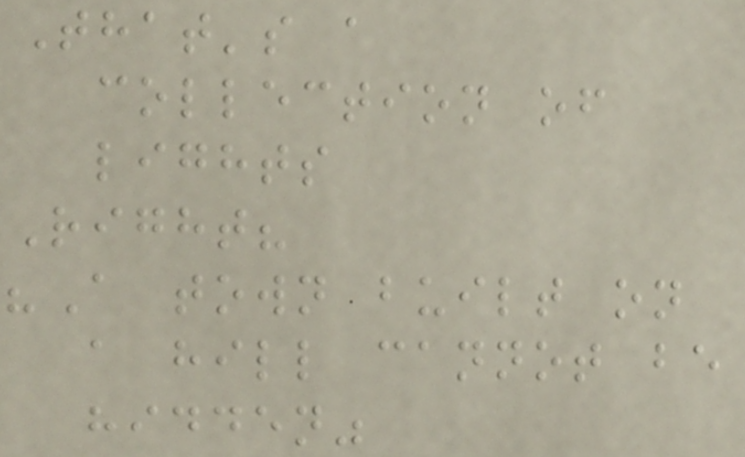That's a
collection of
lights
Right?
"A town built on
a hill cannot be
hidden"
